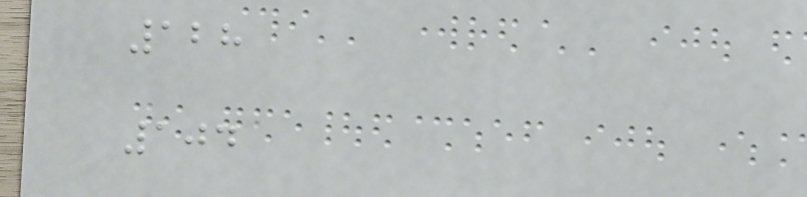128
104
